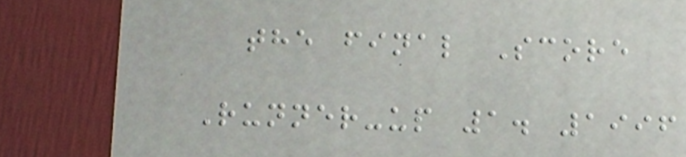the final Score
Runner-up 1. 1996
